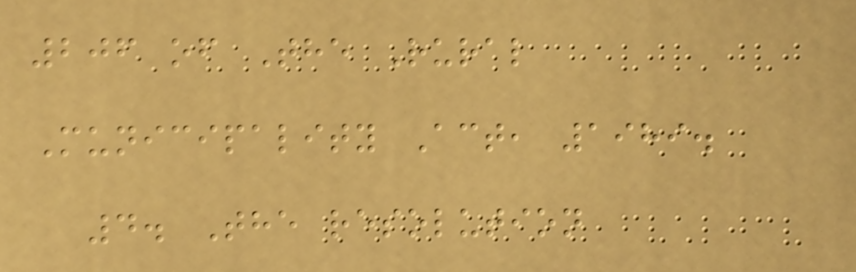206 of The Rural
Municipality Act, 1989.
4. The resolution
